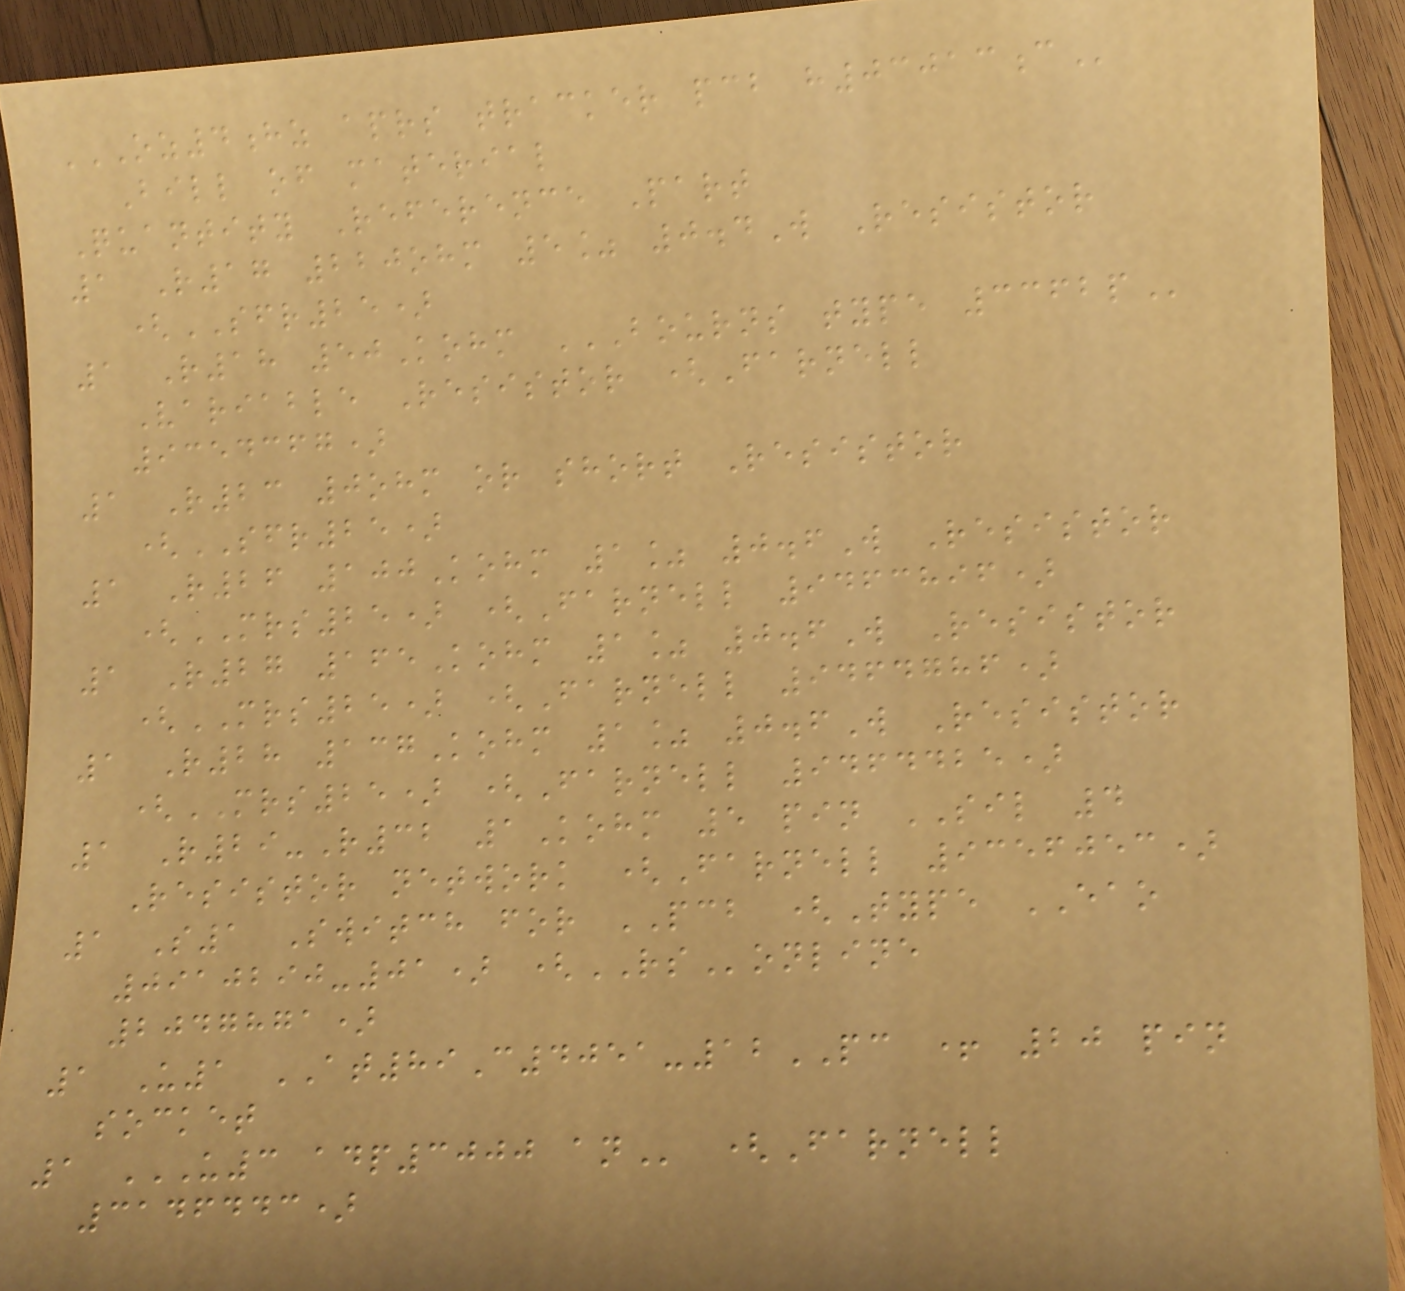OZ4HZ APRS TRACKER PCB H03013C
Bill of material
Quantity Reference Part
1 R17 220ohm 5% 0.4W Resistor
(SFR25)
1 R18 50Kohm BOURNS TYPE 3362P
Variable Resistor (Farnell
9354367)
1 R23 0ohm or short Resistor
(SFR25)
1 R26 100Kohm 1% 0.6W Resistor
(MRS25) (Farnell 9463896)
1 R27 165Kohm 1% 0.6W Resistor
(MRS25) (Farnell 9464786)
1 R28 137Kohm 1% 0.6W Resistor
(MRS25) (Farnell 9464425)
1 R29-R32 1Kohm 5 pin SIL 4
Resistor network (Farnell 9356053)
1 S1 Switch for PCB (Type EAO
0910290-01) (RSonline
2047871)
1 U1 AT89C4051-12PC + 20 pin
socket
1 U3 ADP3000 AN (Farnell
3146443)
